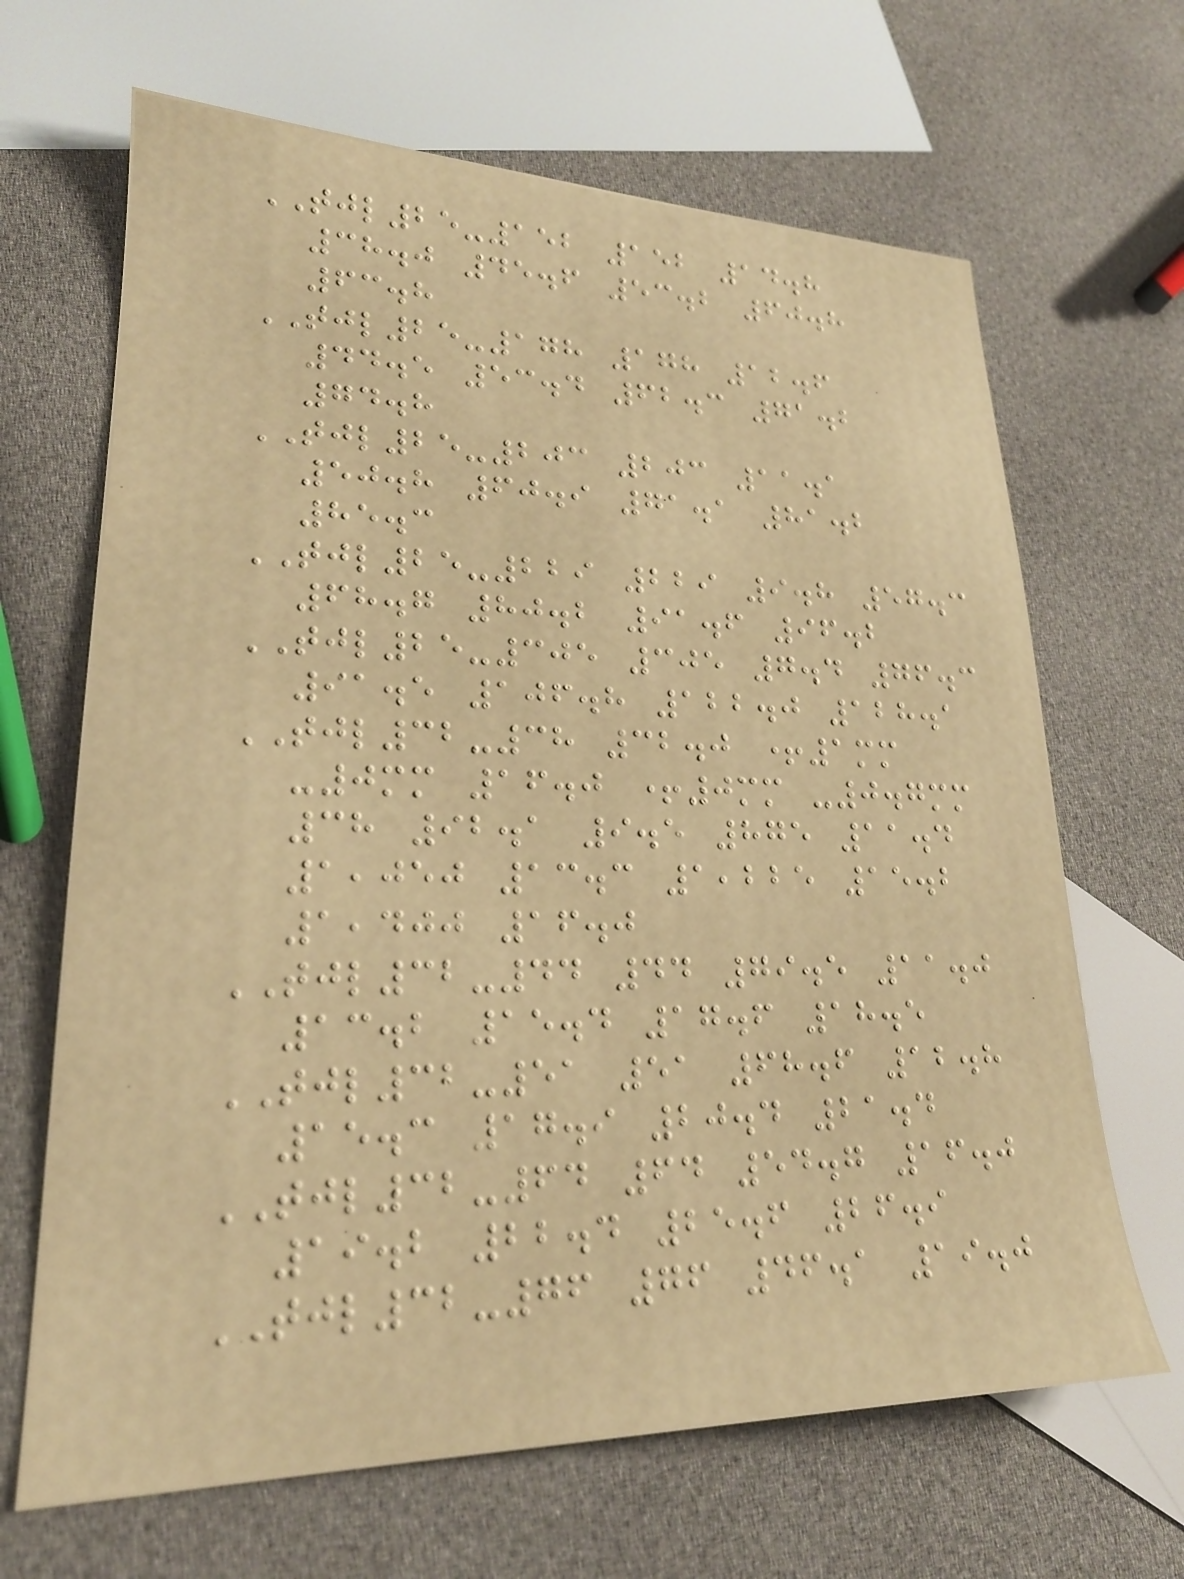TJL25-152 152 14.8
38.0 45.6 53.2 60.8
63.8
TJL25-178 178 12.6
44.5 53.4 62.3 71.2
74.8
TJL25-203 203 11.1
50.8 60.9 71.1 81.2
85.3
TJL25-229 229 9.8 57.3
68.7 80.2 91.6 96.2
TJL25-305 305 7.4 76.3
91.5 106.8 122.0 128.1
TJL32-38 32.0 +1mm
-0mm 16.0 +0mm -0.7mm
38 92.1 9.5 875 11.4
1,050 13.3 1,225 15.2
1,400 16.0
TJL32-44 44 79.5 11.0
13.2 15.4 17.6 18.5
TJL32-51 51 68.6 12.8
15.3 17.9 20.4 21.4
TJL32-64 64 54.7 16.0
19.2 22.4 25.6 26.9
TJL32-76 76 46.1 19.0
